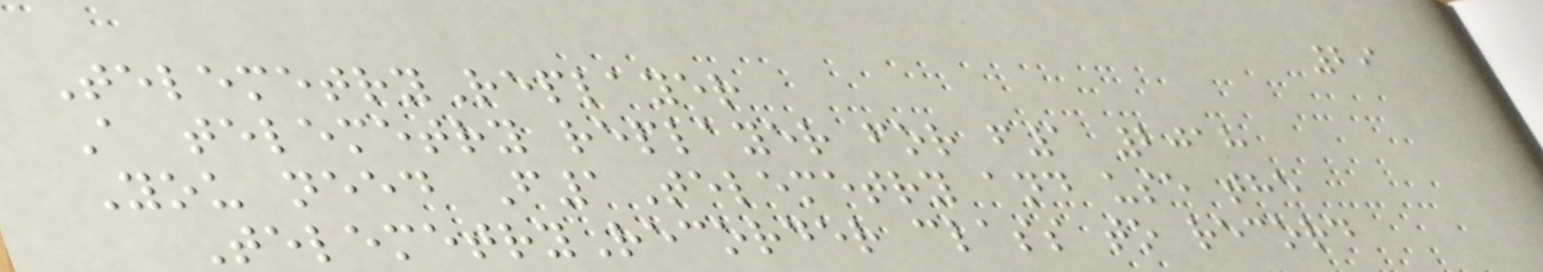29
TelemetryReplayer
A telemetry replayer for f1 2018
You need F1Telemetry and use the
TelemetryRecorder class to record
